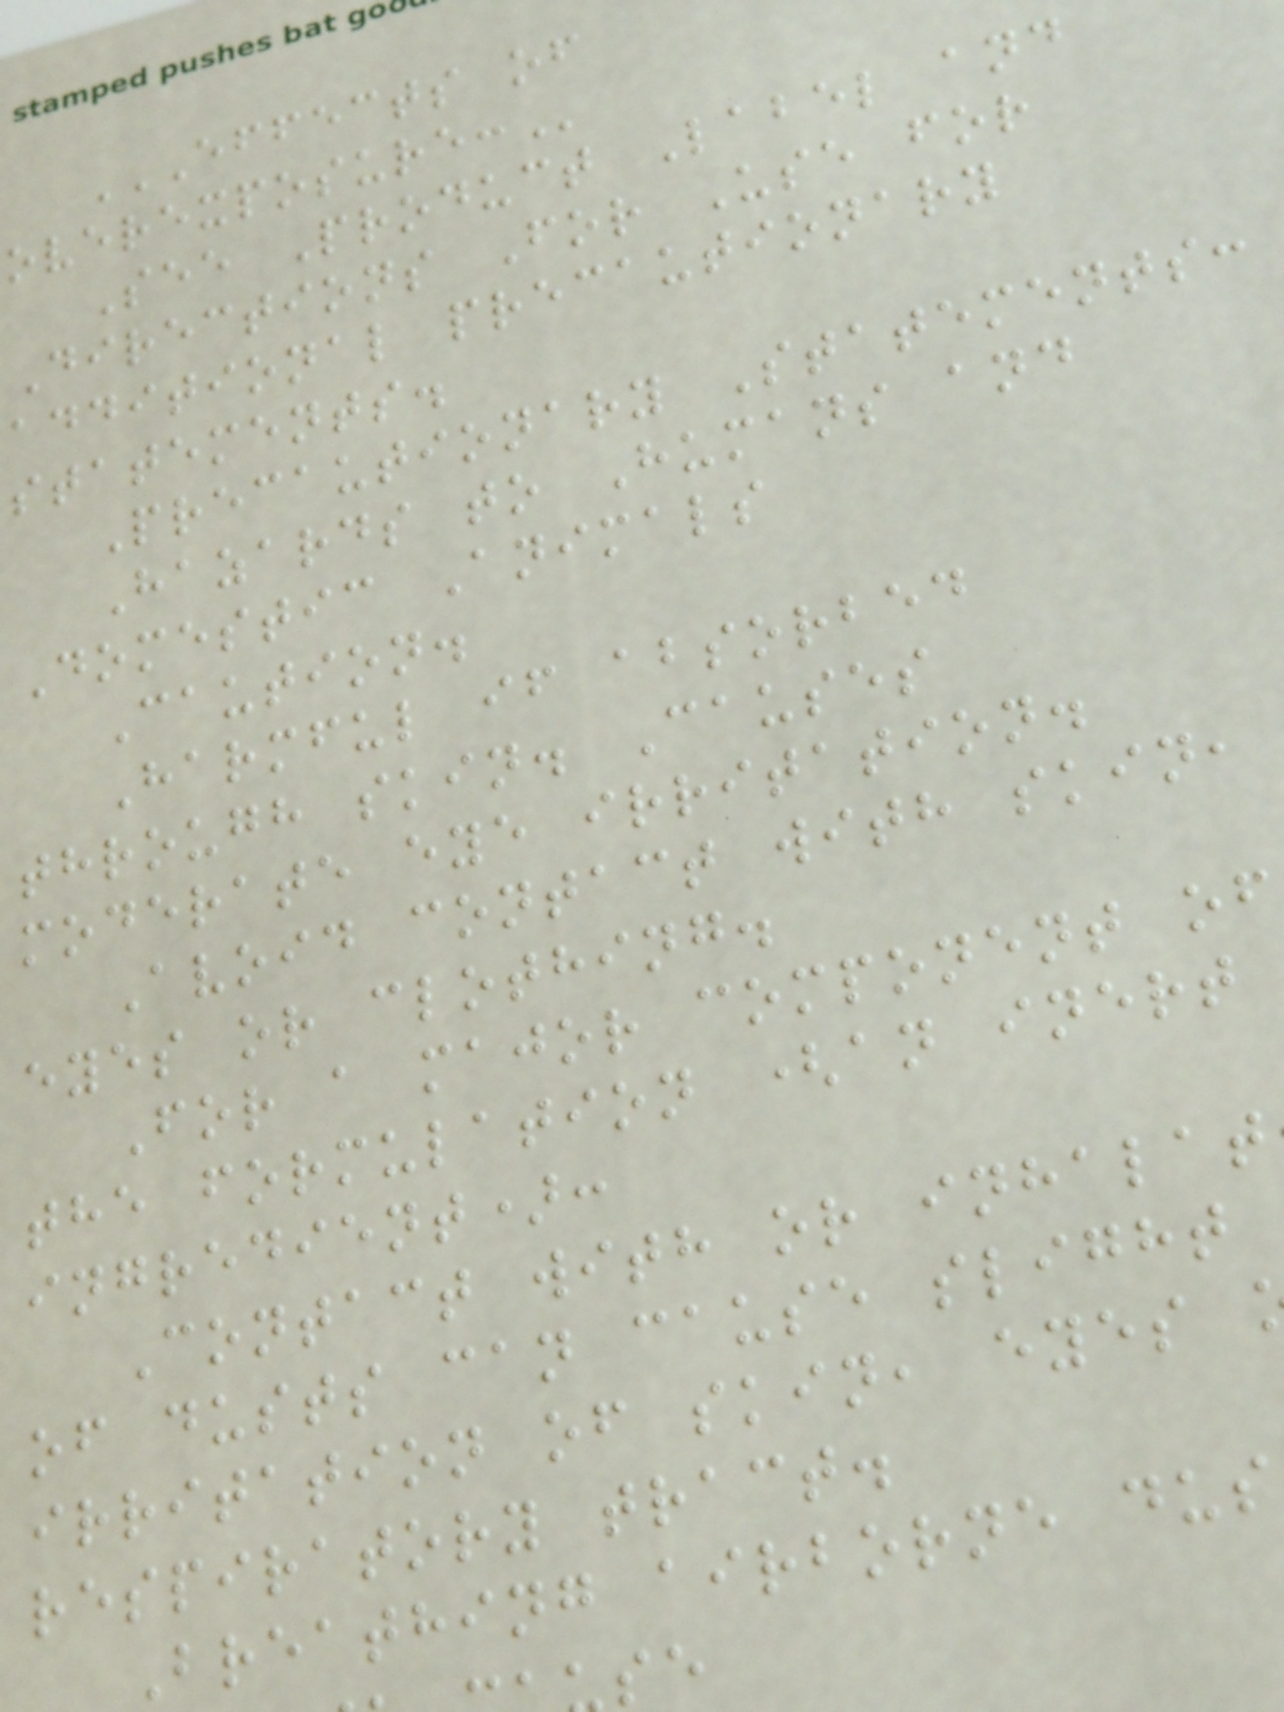EFFECTS OF
See Product Label and
Directions For Use for
additional precautionary
statements.
Precautionary Statements:
Hazards to Humans and
Domestic Animals
Caution.
Harmful if absorbed
through skin. Causes
moderate eye irritation.
Avoid contact with skin,
eyes or clothing.
For a major component of
the formulation (an inert
ingredient):
Contact with or inhalat
of dusts can cause slight
irritation of skin, eyes
respiratory tract.
Breathing airborne dus
